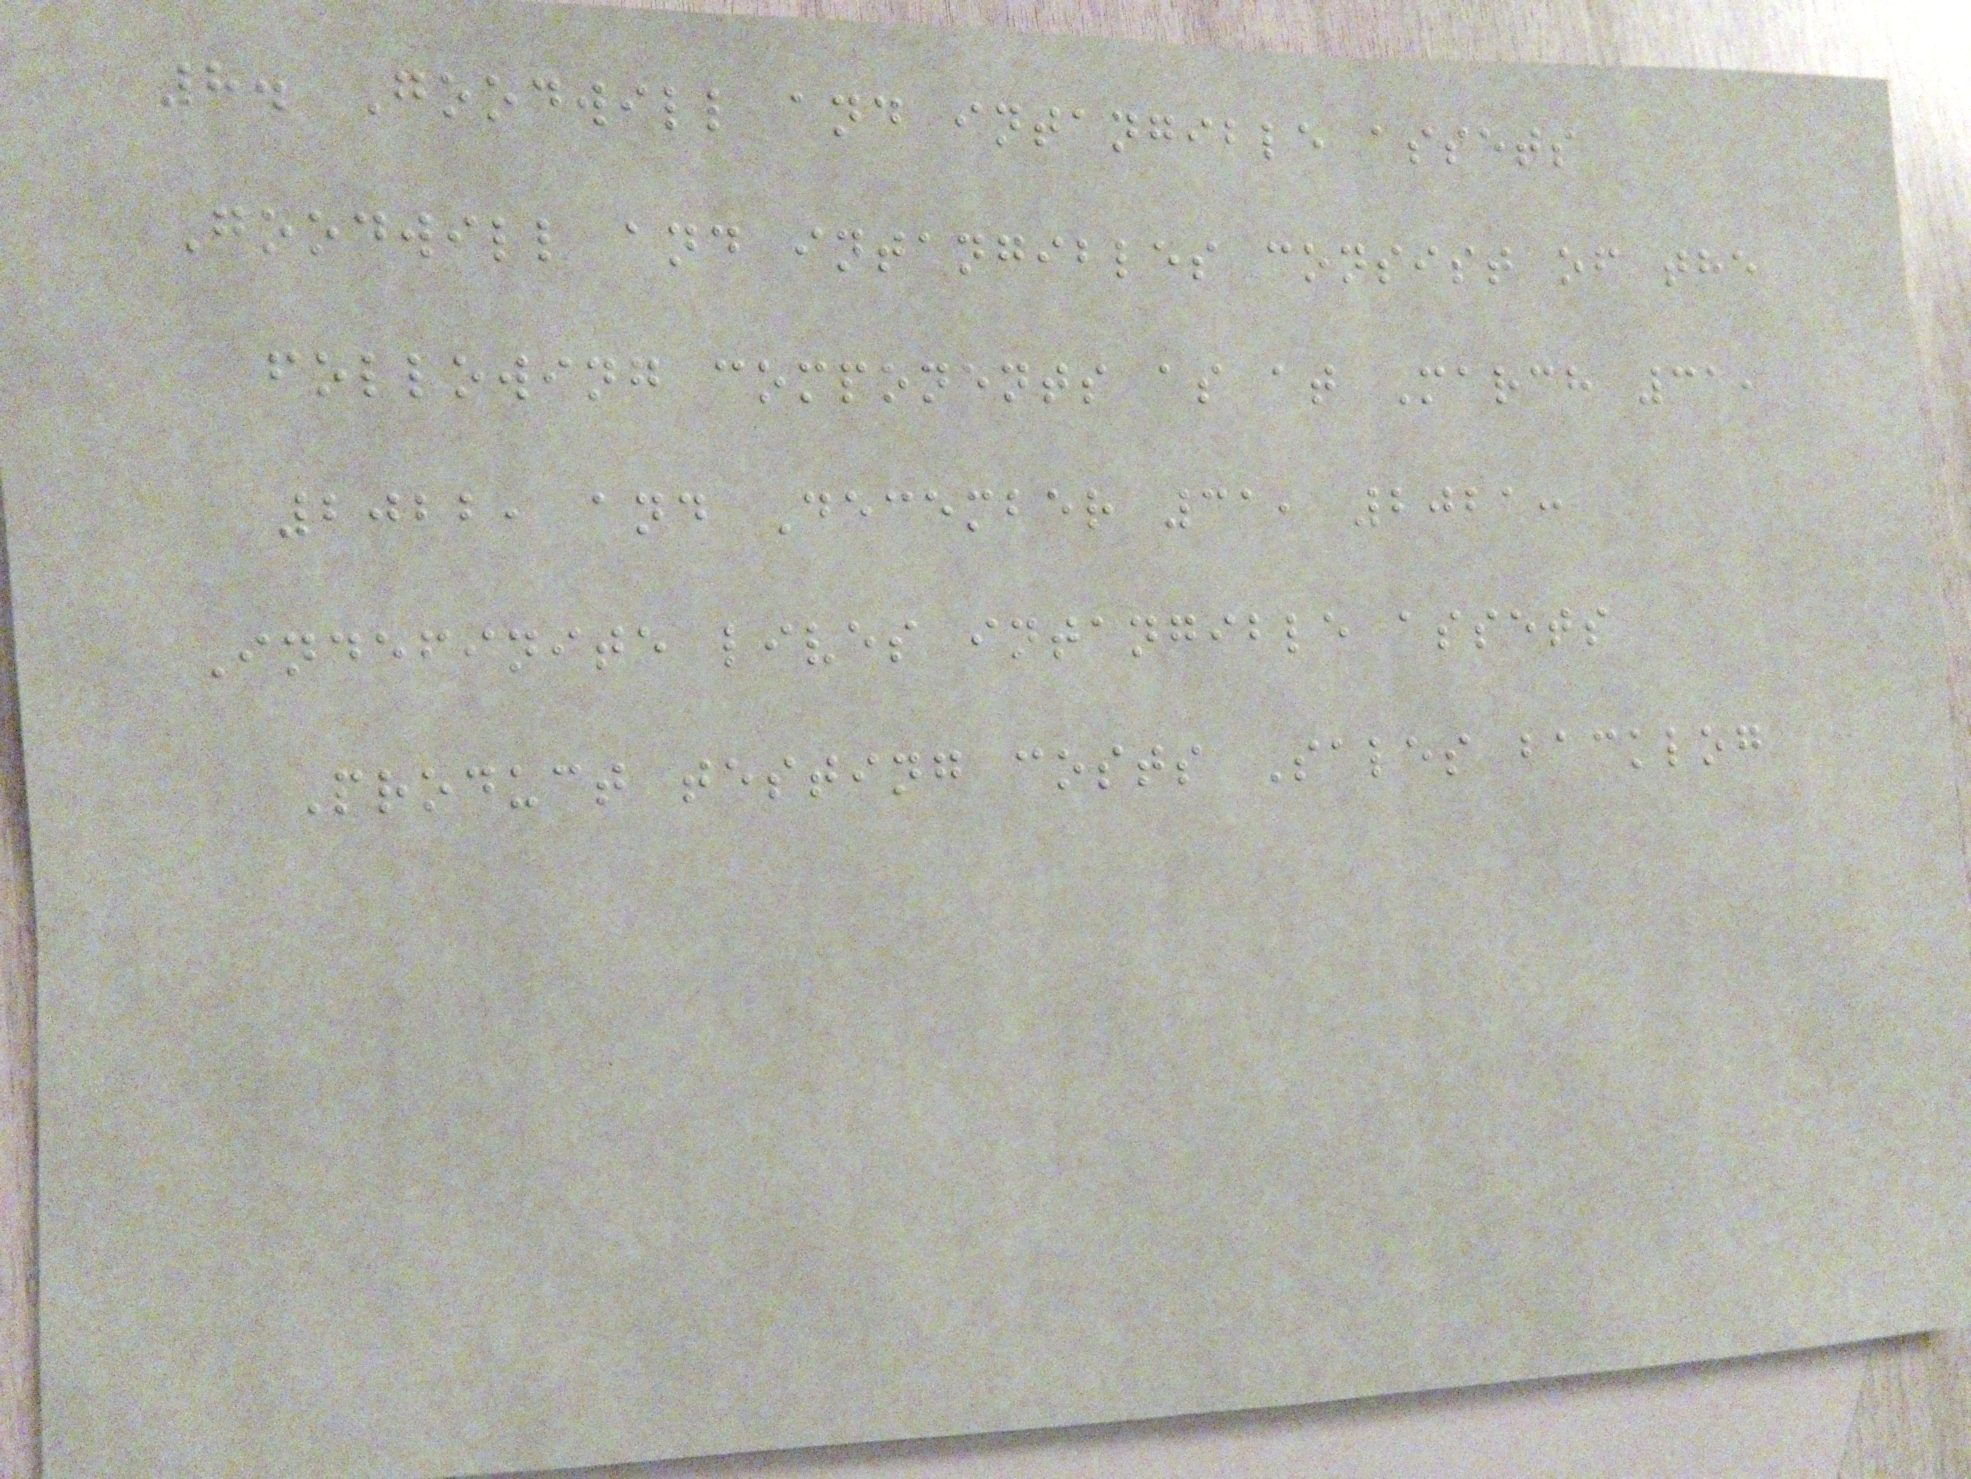8. Goodwill and intangible assets
Goodwill and intangibles consist of the
following components as at March 31,
2022, and December 31, 2021:
Indefinite lives intangible assets
Product testing costs Sales backlog
